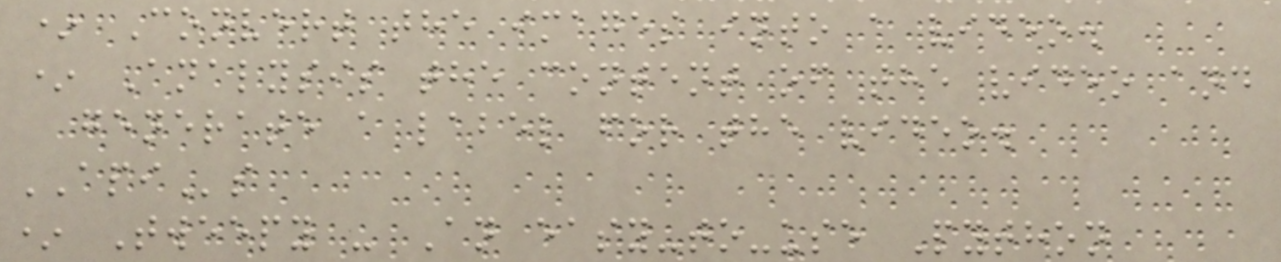* Convert the images into a video.
* Analysis the content of the video and
generate a label for the video.
APIs
* Tweepy - An easy-to-use Python
